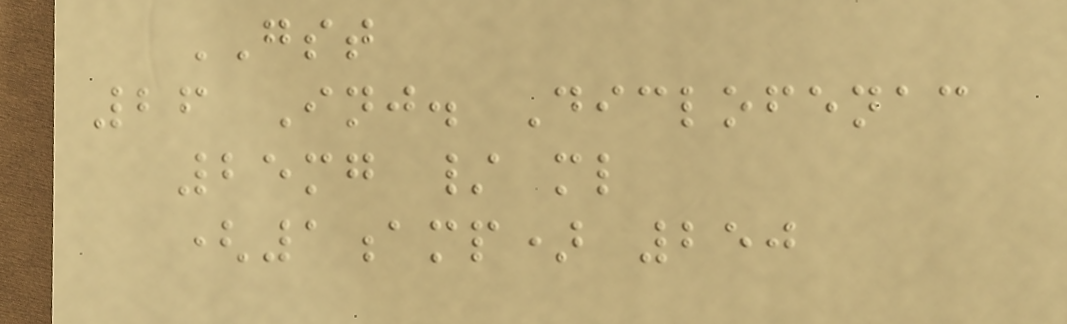GST
26 Inj. Diclofenac
25mg / ml
(1amp) 250
